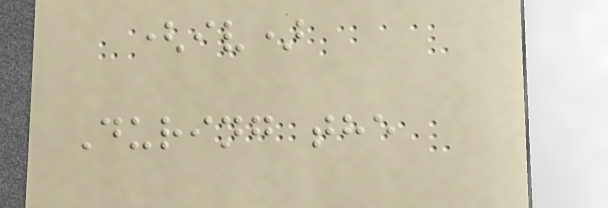(iv)
During the
